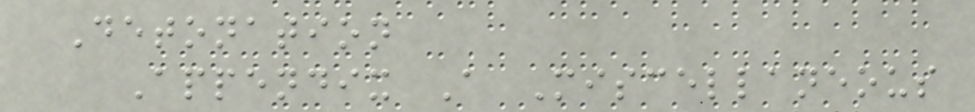Detonation
Appendix A Miscellaneous
